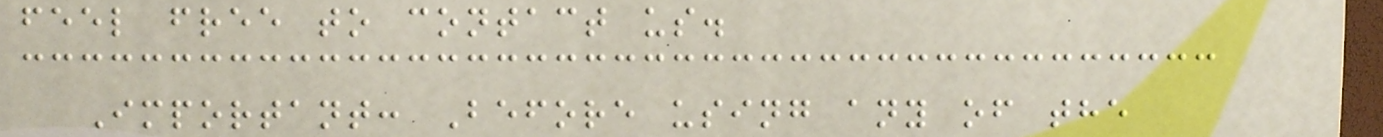feel free to contact us.
Important: Before using any of the
